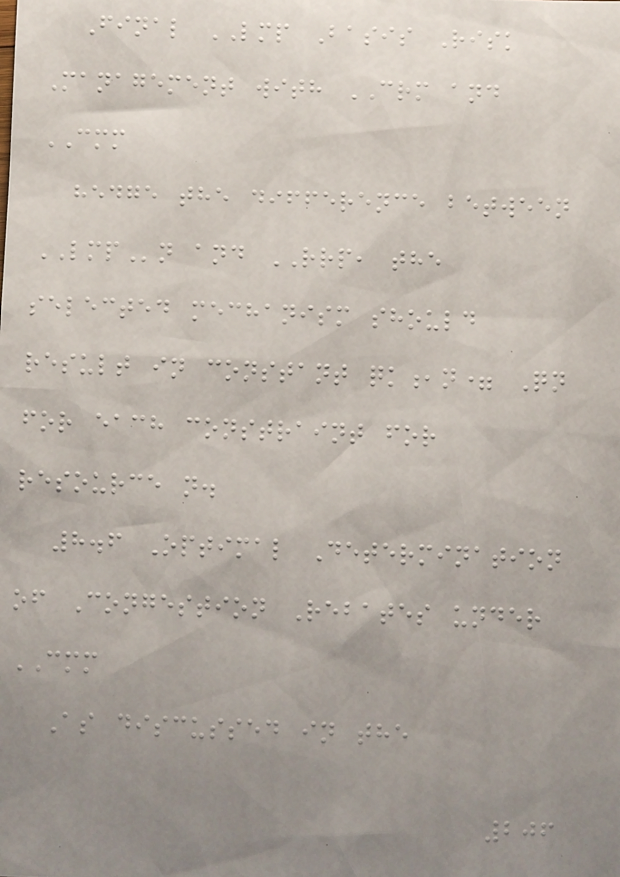Final LMP Basis Risk
Management with CRM and
CMM
hedge the difference between
LMPn and RRP, the
selected mechanism should
result in constant qk,n= Qn
for each constraint for
resource n.
8.6 Optimal Determination
of Congestion Rebates under
CMM
As discussed in the
206
